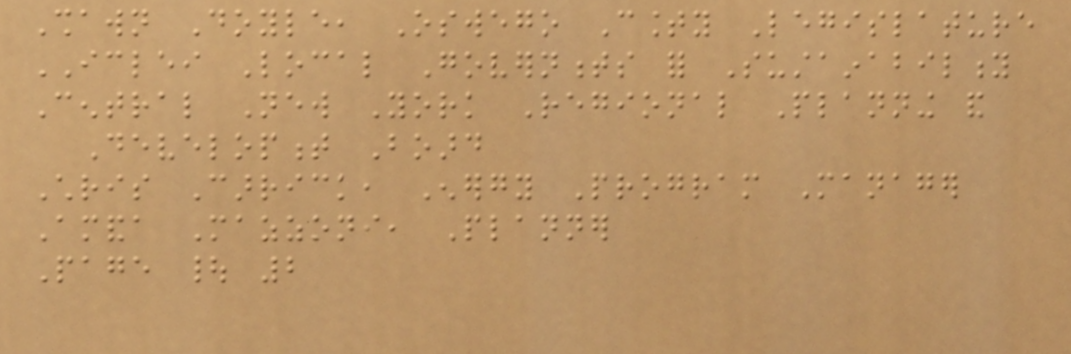Shawn Doyle, Oswego County Legislature
ICLEI Local Governments for Sustainability
Central New York Regional Planning and
Development Board
Chris Carrick, Energy Program Manager
Amanda Mazzoni, Planner
Page | 2
